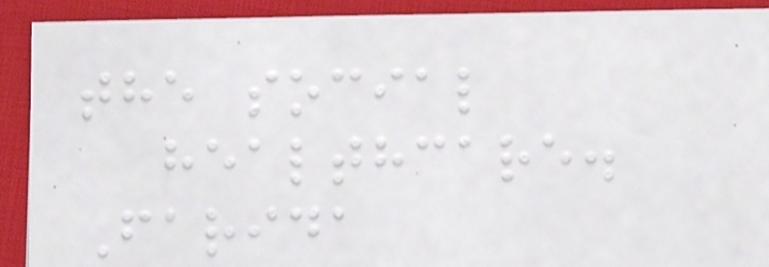the social
healthcare.
Farida
